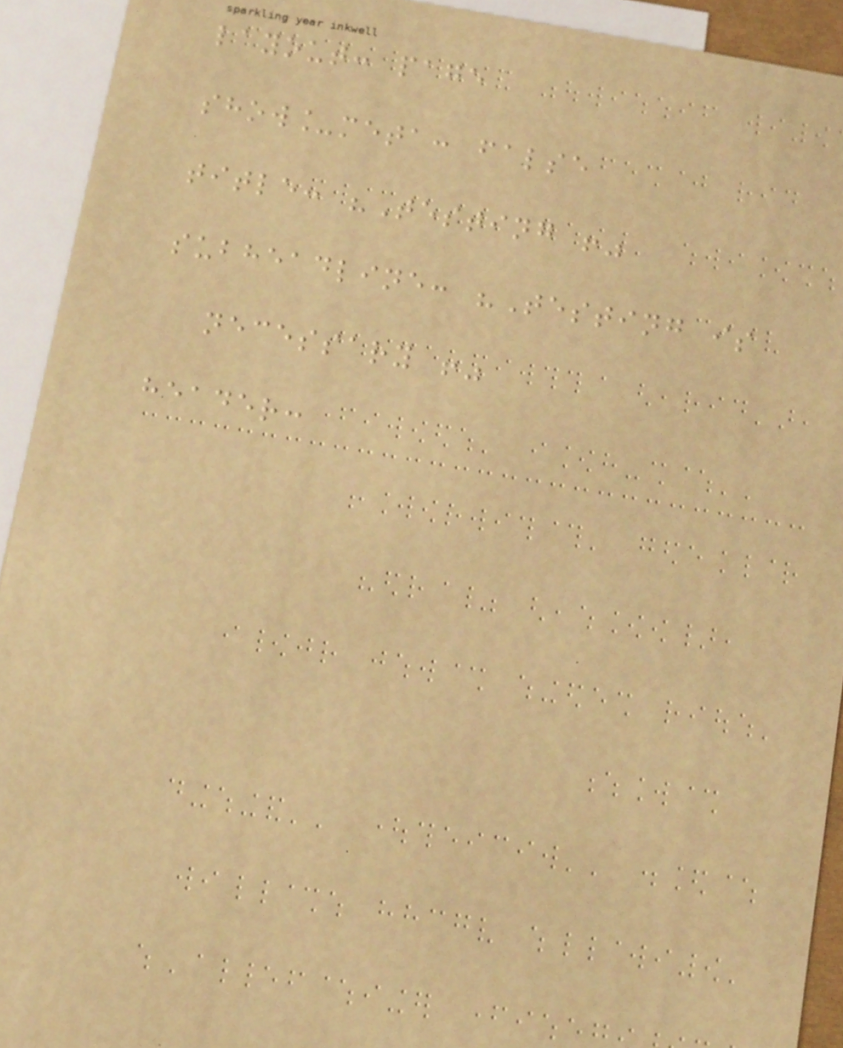layout: page
show_meta: false
title: "Testing !"
subheadline: "Testing is
necessary !"
header:
